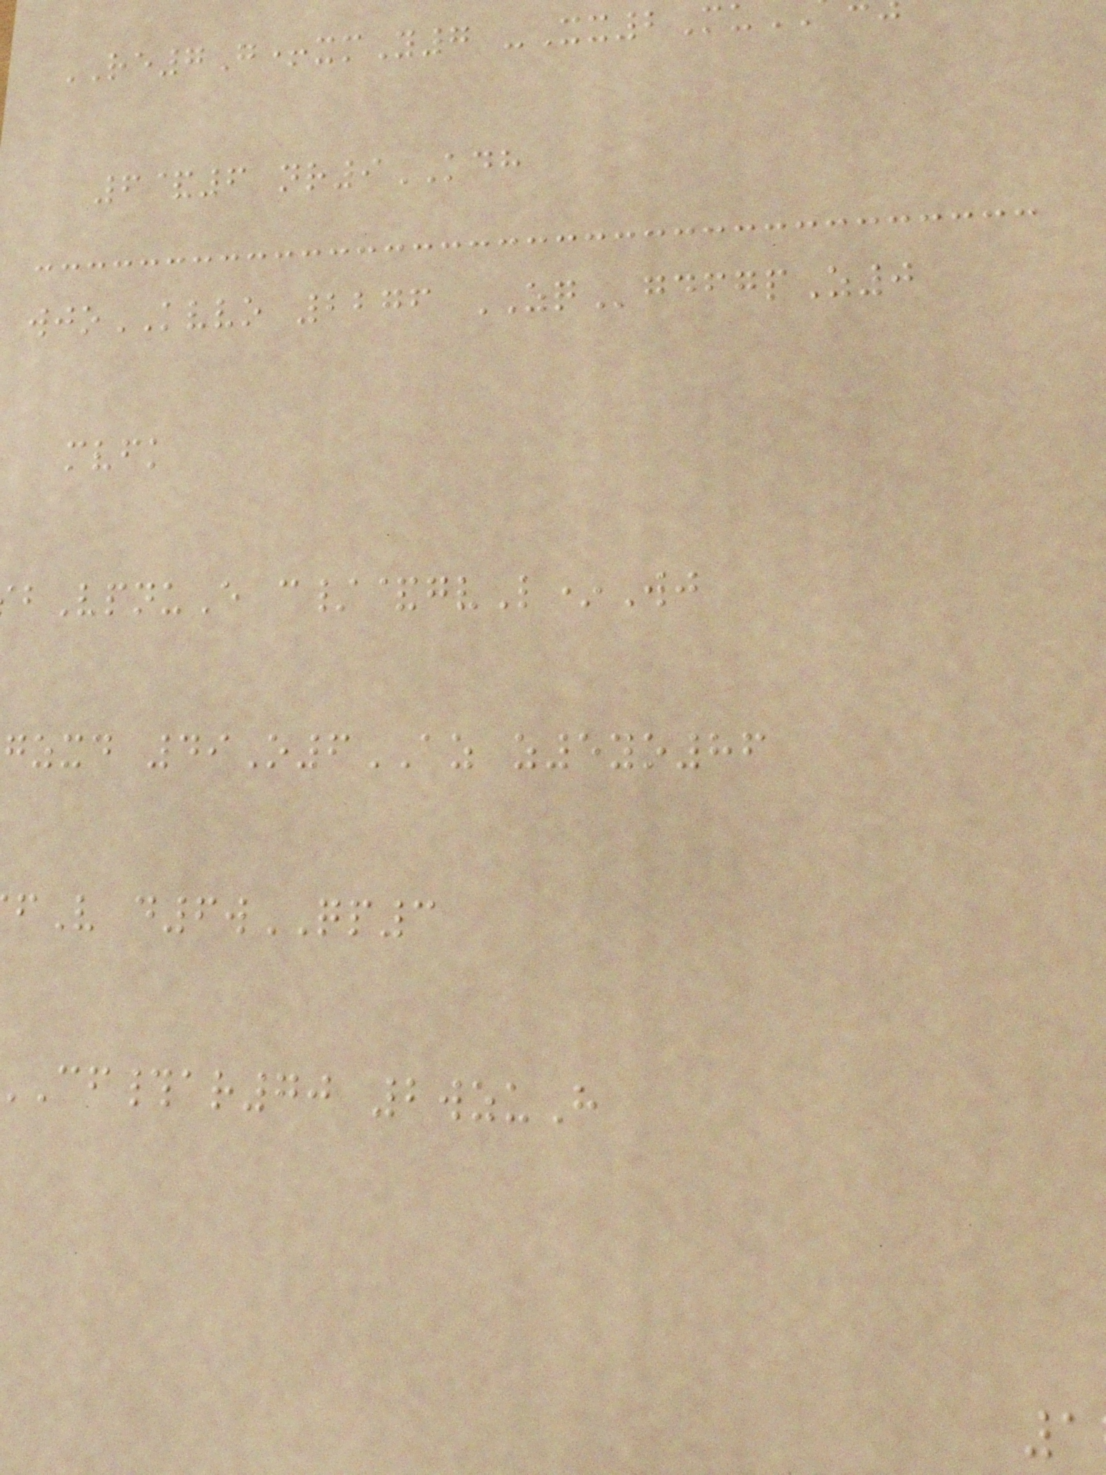RE7G+xmY7 -Xx2Mu
6&6 nr9KDH
wjoKVVO 2276 ZQgdfgpZ0
mvfk
bVpnuE c/&gvL*Wj
gzxd 49O6AZ z5yo86
fV d6wQP3
cf#ar70 2wzuH
